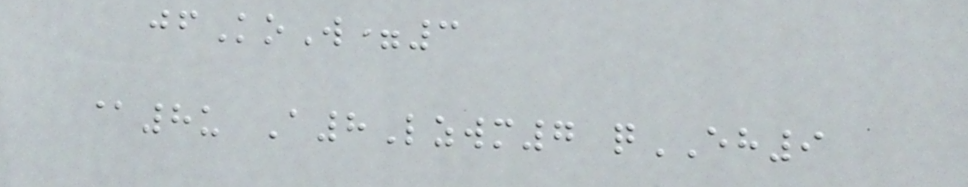jfKoW=3
@8u A8Lzwm7 qEH9
